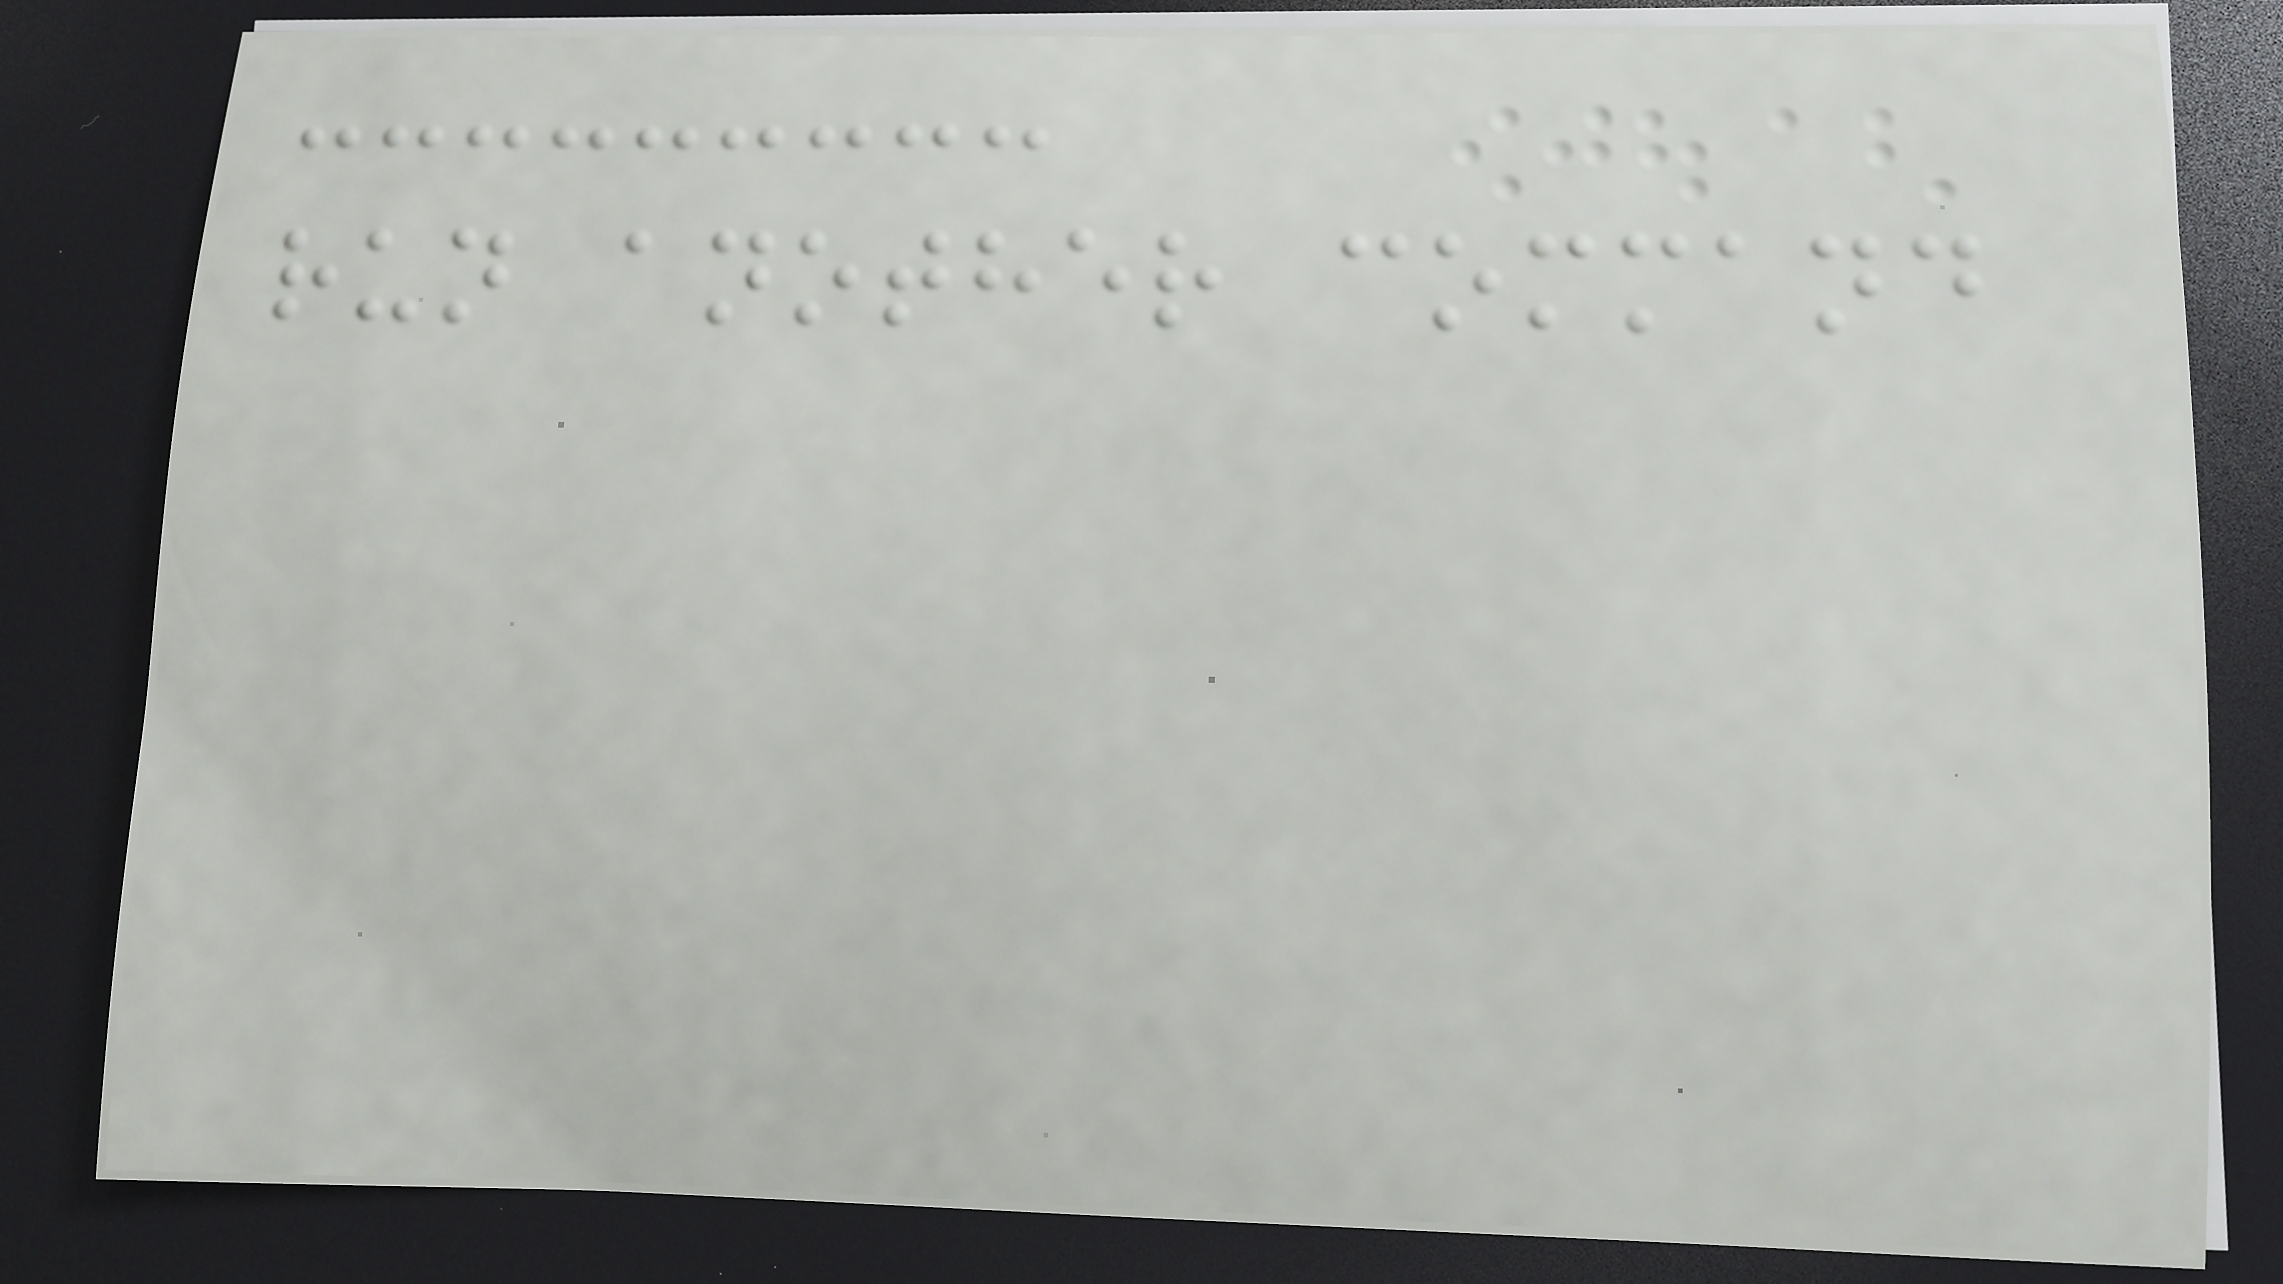run another command
